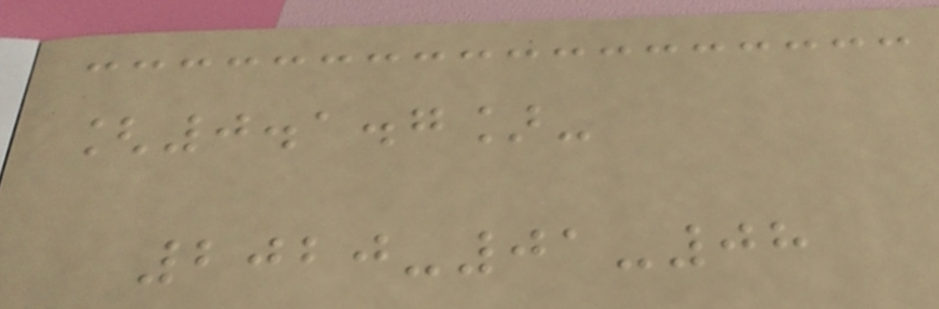[0.1.7]-
2020-01-08
